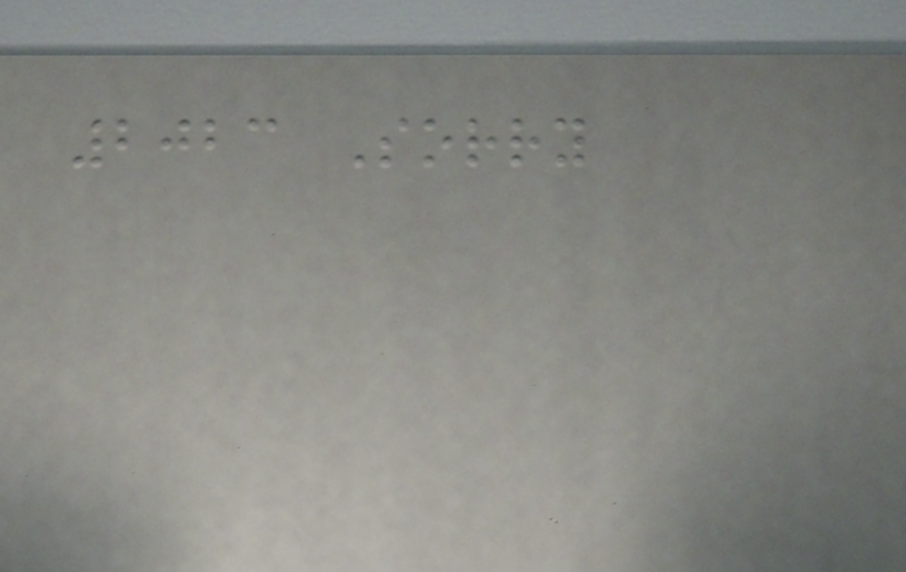2023 Sorry
